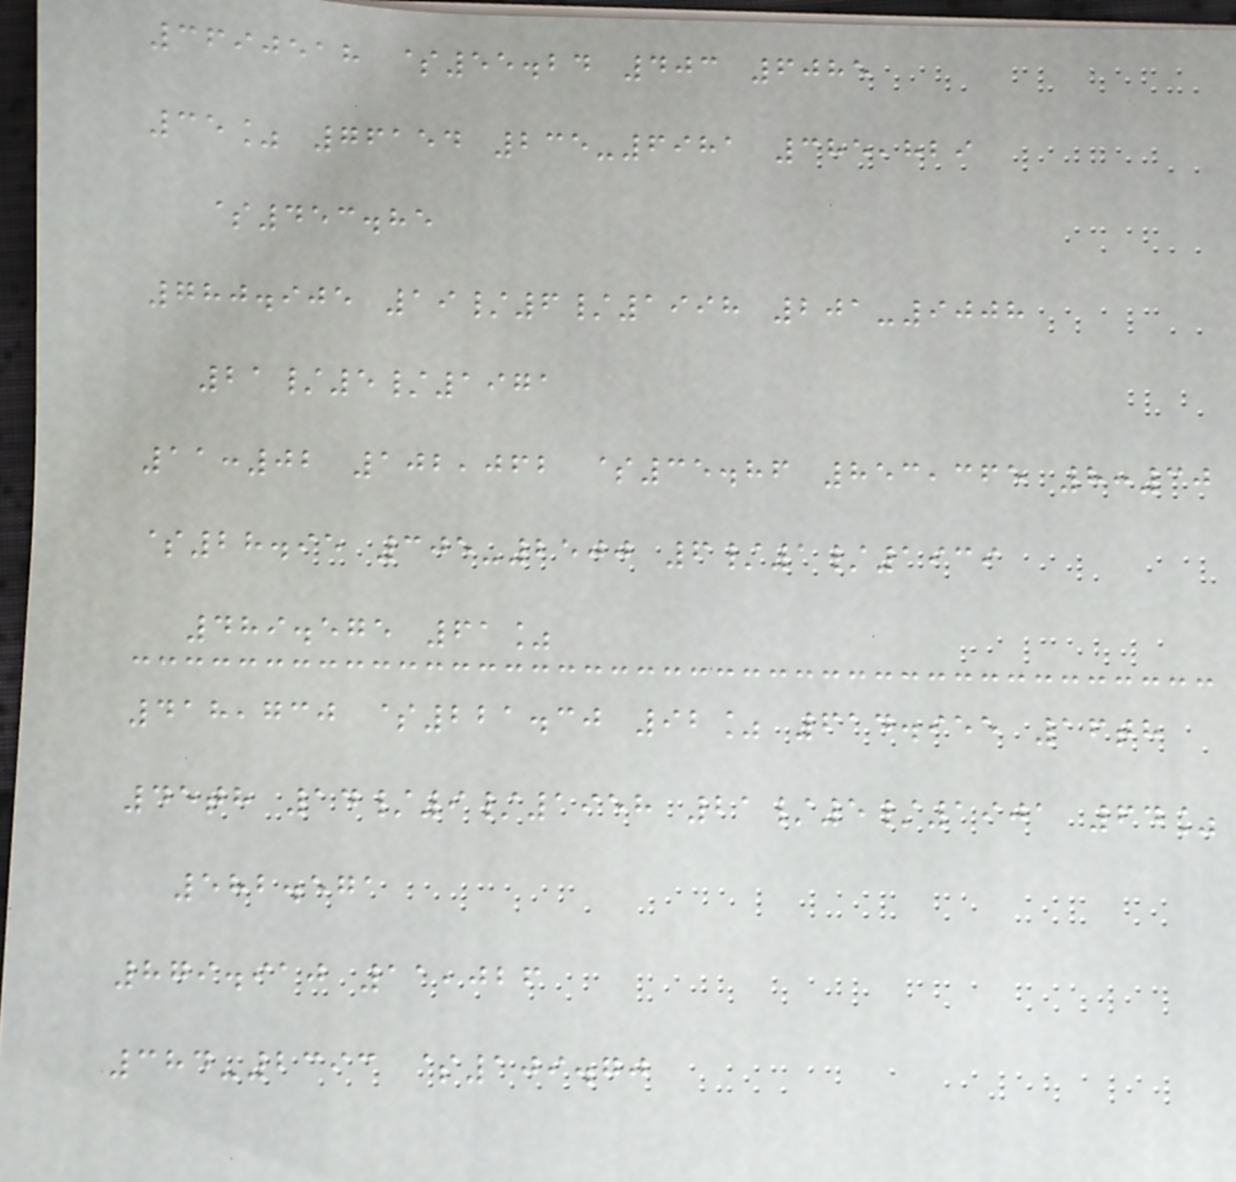3690518 $55.24 403 6085
35% 76154 235-6981 385,829
$453.85
780.905 19/6/1998 201-9008
21/5/1971
11:02 102,062 $35.86 853,365 8:30
$28.95 305-2500 6/1/1939
489.575 61%
418,730 $221.30 92% 614.955 16th
45th 14/9/1958 21/5/1901 64%
582.571
879.910 11,026
384-2393 $109.70
